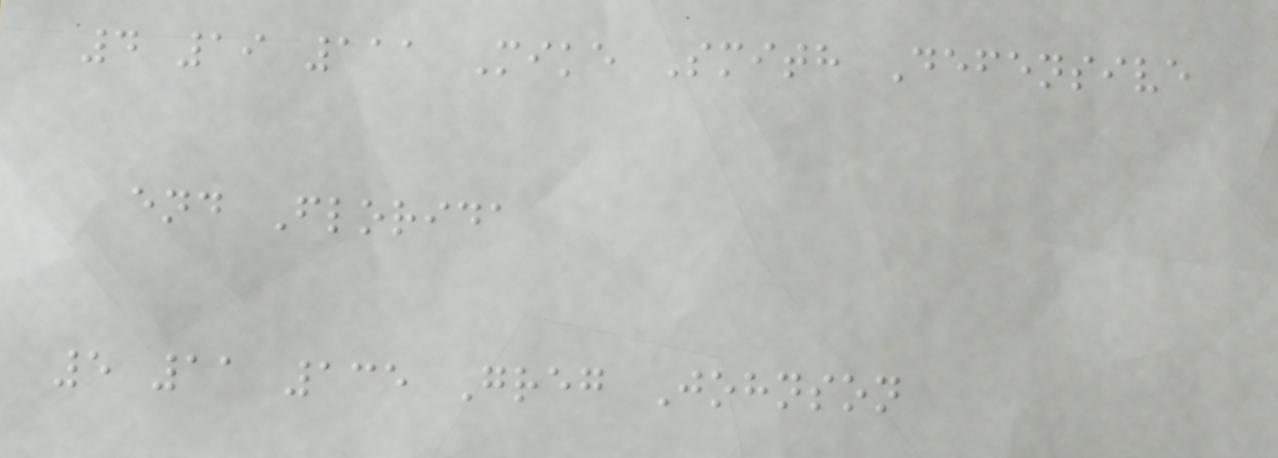4 19 111 Mike Smith Defensive
end Florida
5 11 135 Greg Johnson
